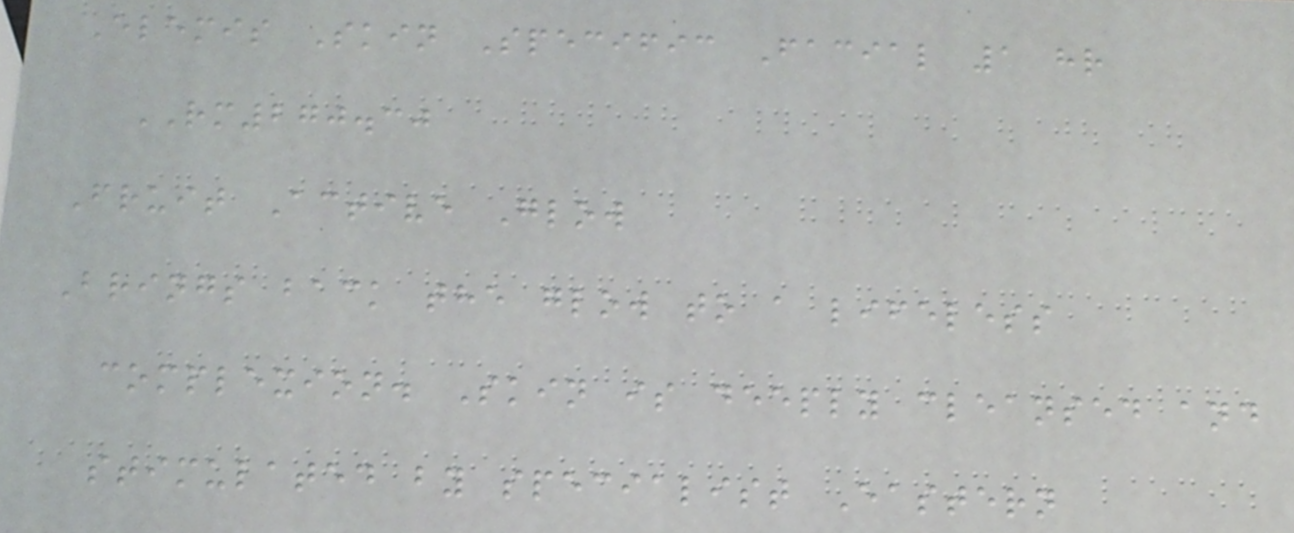Elemis Skin Specific Facial 1 hr
RM270.30
Fruit Active Glow
Brings back the glow to a lifeless
complexion. Skin is deeply cleansed and
stimulated by specialist Eastern
